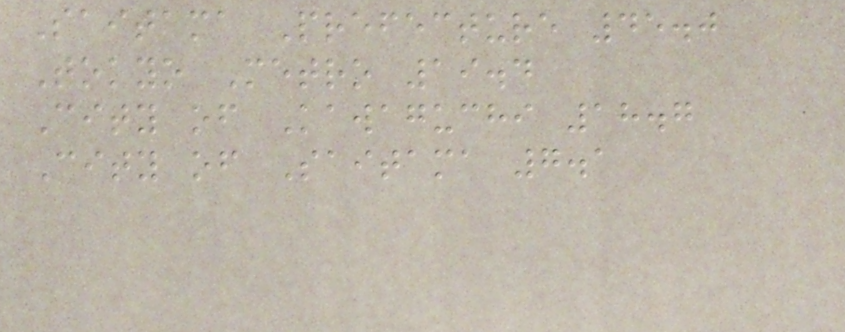Saitama Prefecture 45.0
Tokyo Metro 19.4
City of Kawaguchi 18.7
City of Saitama 7.1
